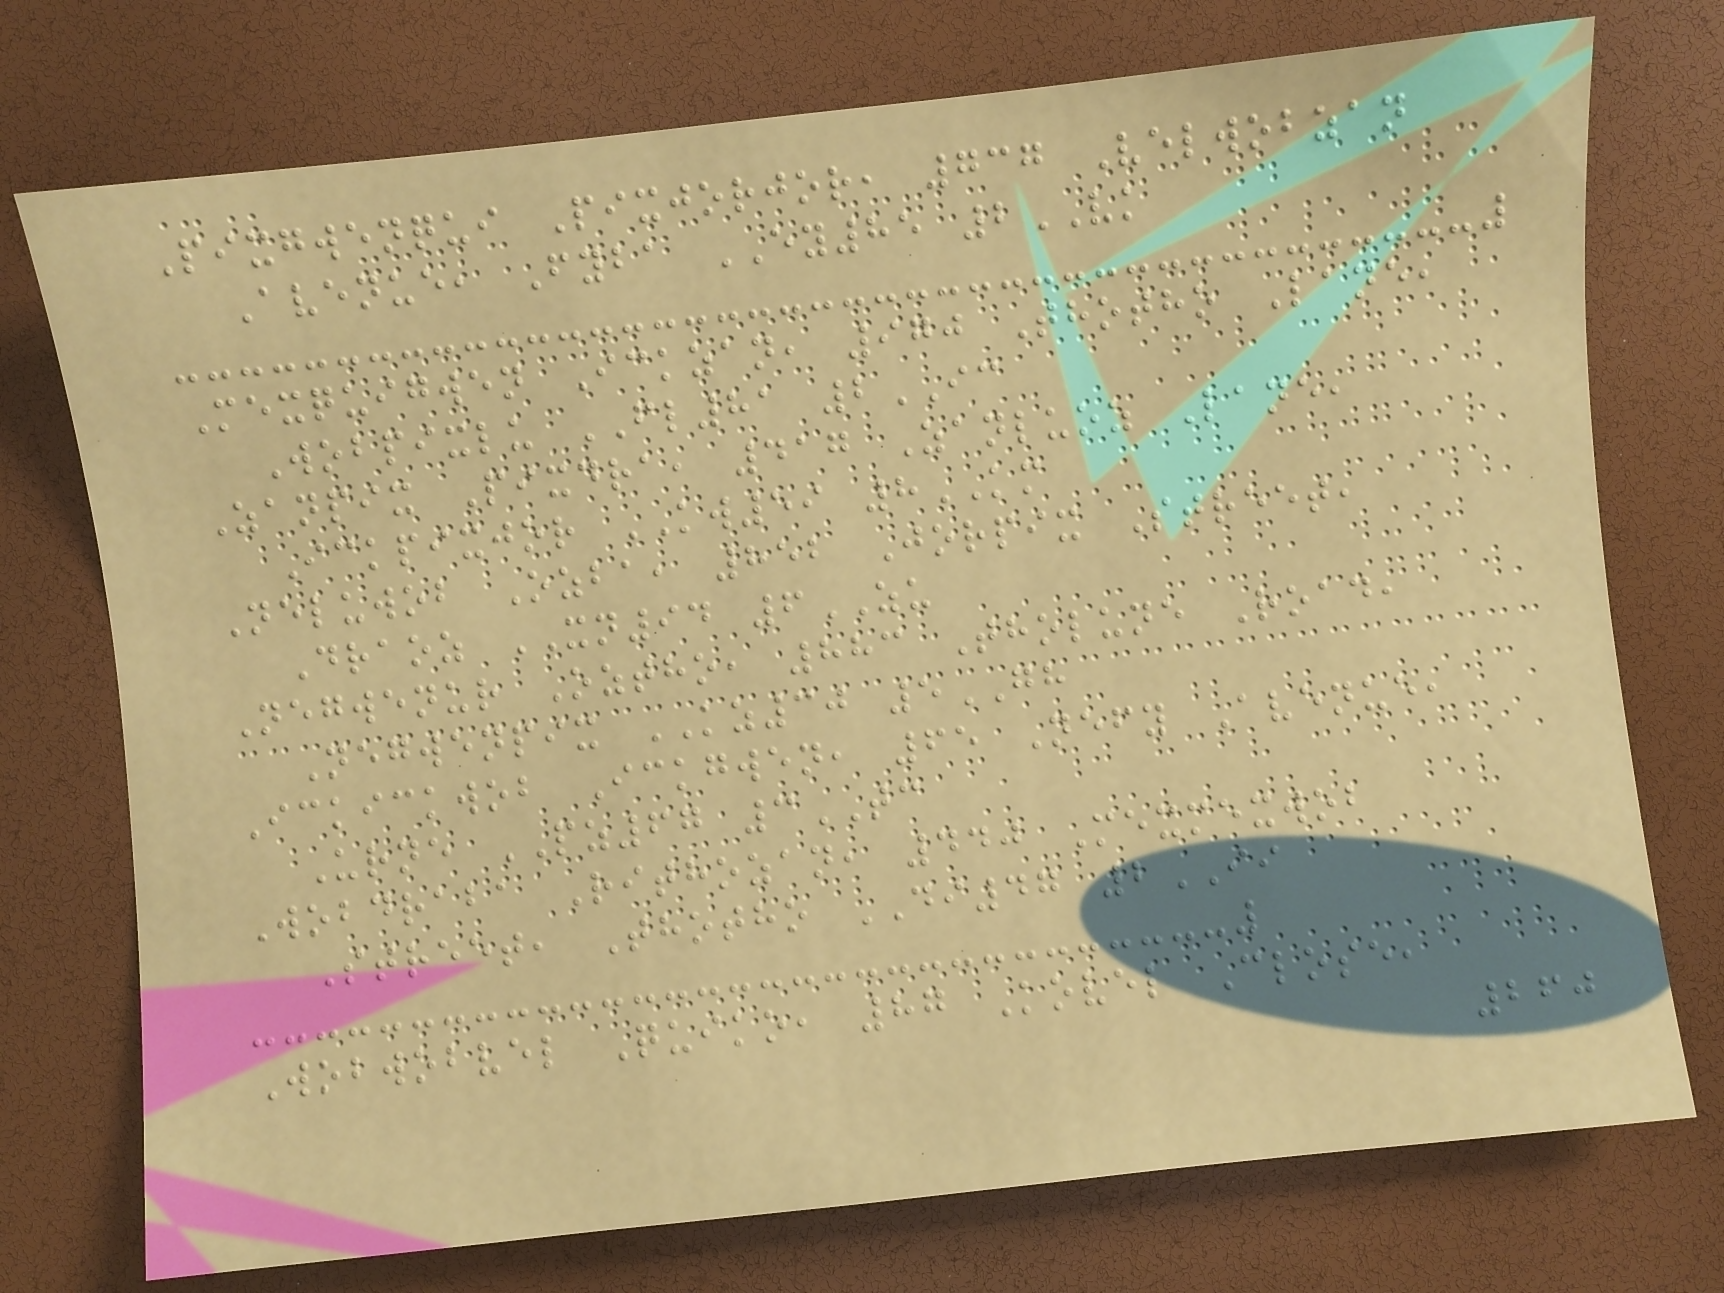Pixgwenqui Pixjorjor, 737 Velwobzan
Avenue, Fyba EY85 2VK
Mexquigwen Ickzan, 970 Thotho Lane,
Wobpixlu FL81 2IC
Zanpix Pixdra, 417 Zanluoz Lane,
Ickpixjor KW59 8KM
Neluwob Ozba, 852 Jorpix Street,
Draoz XN94 6ZU
Negwenur Oztho, 883 Tholune Road,
Negwenpix KZ30 5GH
Ickickwob Ickgwen, 65 Nefy Avenue,
Urne PZ67 3TC
Wobdraba Rithozan, 440 Mexmexwob
Street, Thotho DI47 2II
Wobwobvel Quiko, 87 Kovel Close,
260
